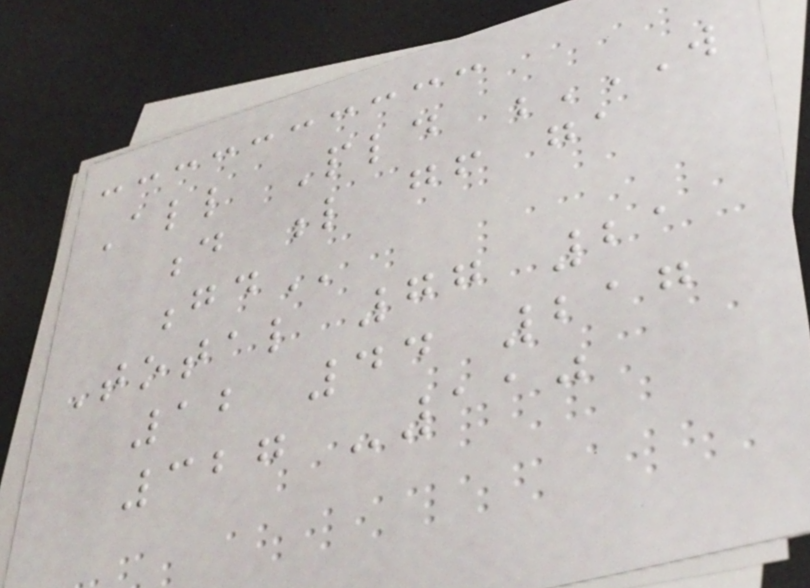All Pld W
D L GF GA
GD
Total 77 21
12 44 217
327 -110
